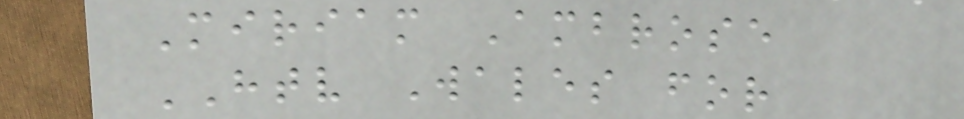Miriam Ambrose
HTV Wales for
